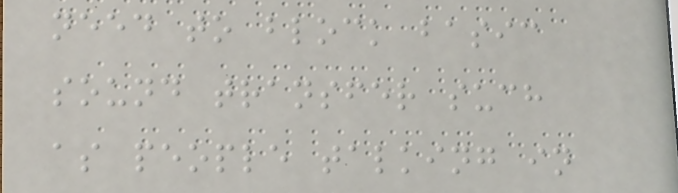need to block basic
sound transfer such
as people talking in
